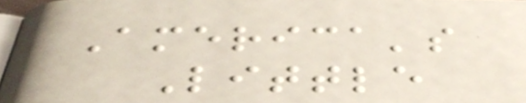America's
Little
